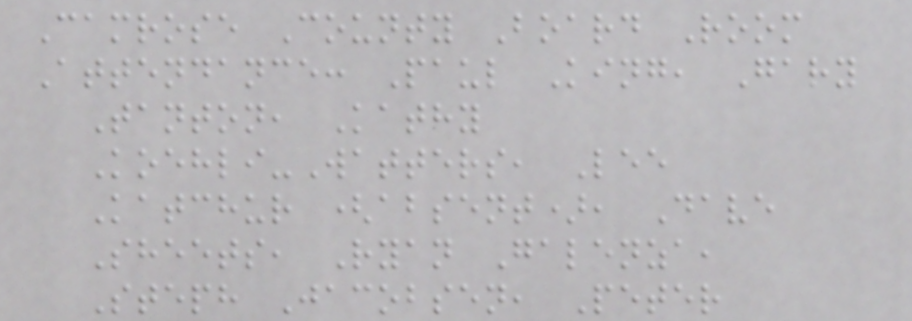Camrose County Board Room
Attendance: Paul King, Gary
Tanton, Kathy
Koehli-Watters, Lee
Katchur (absent), Dave
Sheets, Ryan Galenza,
Steph Jacobsen, Peter
